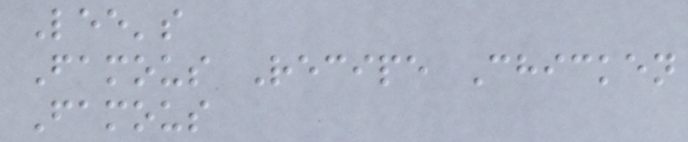Lee's
Famous Recipe Chicken
Famous
